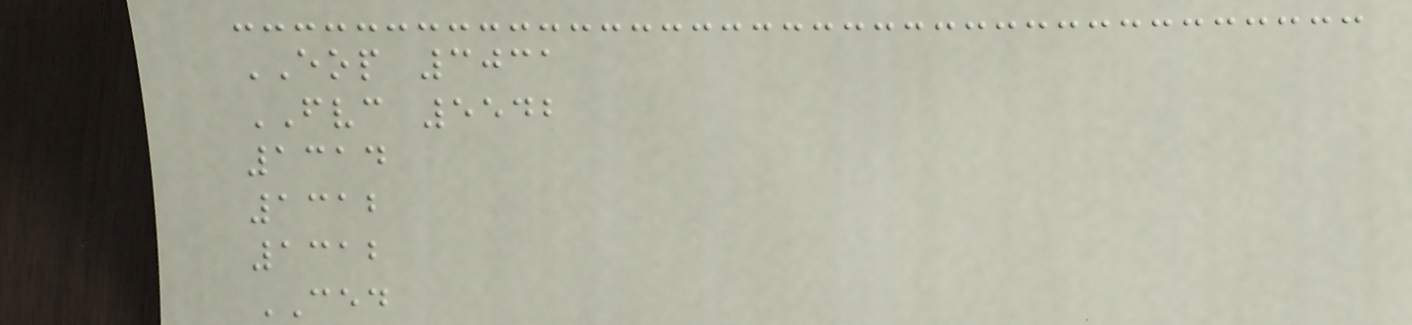EOP 3031
FVC 5542
1314
1312
1312
CED
